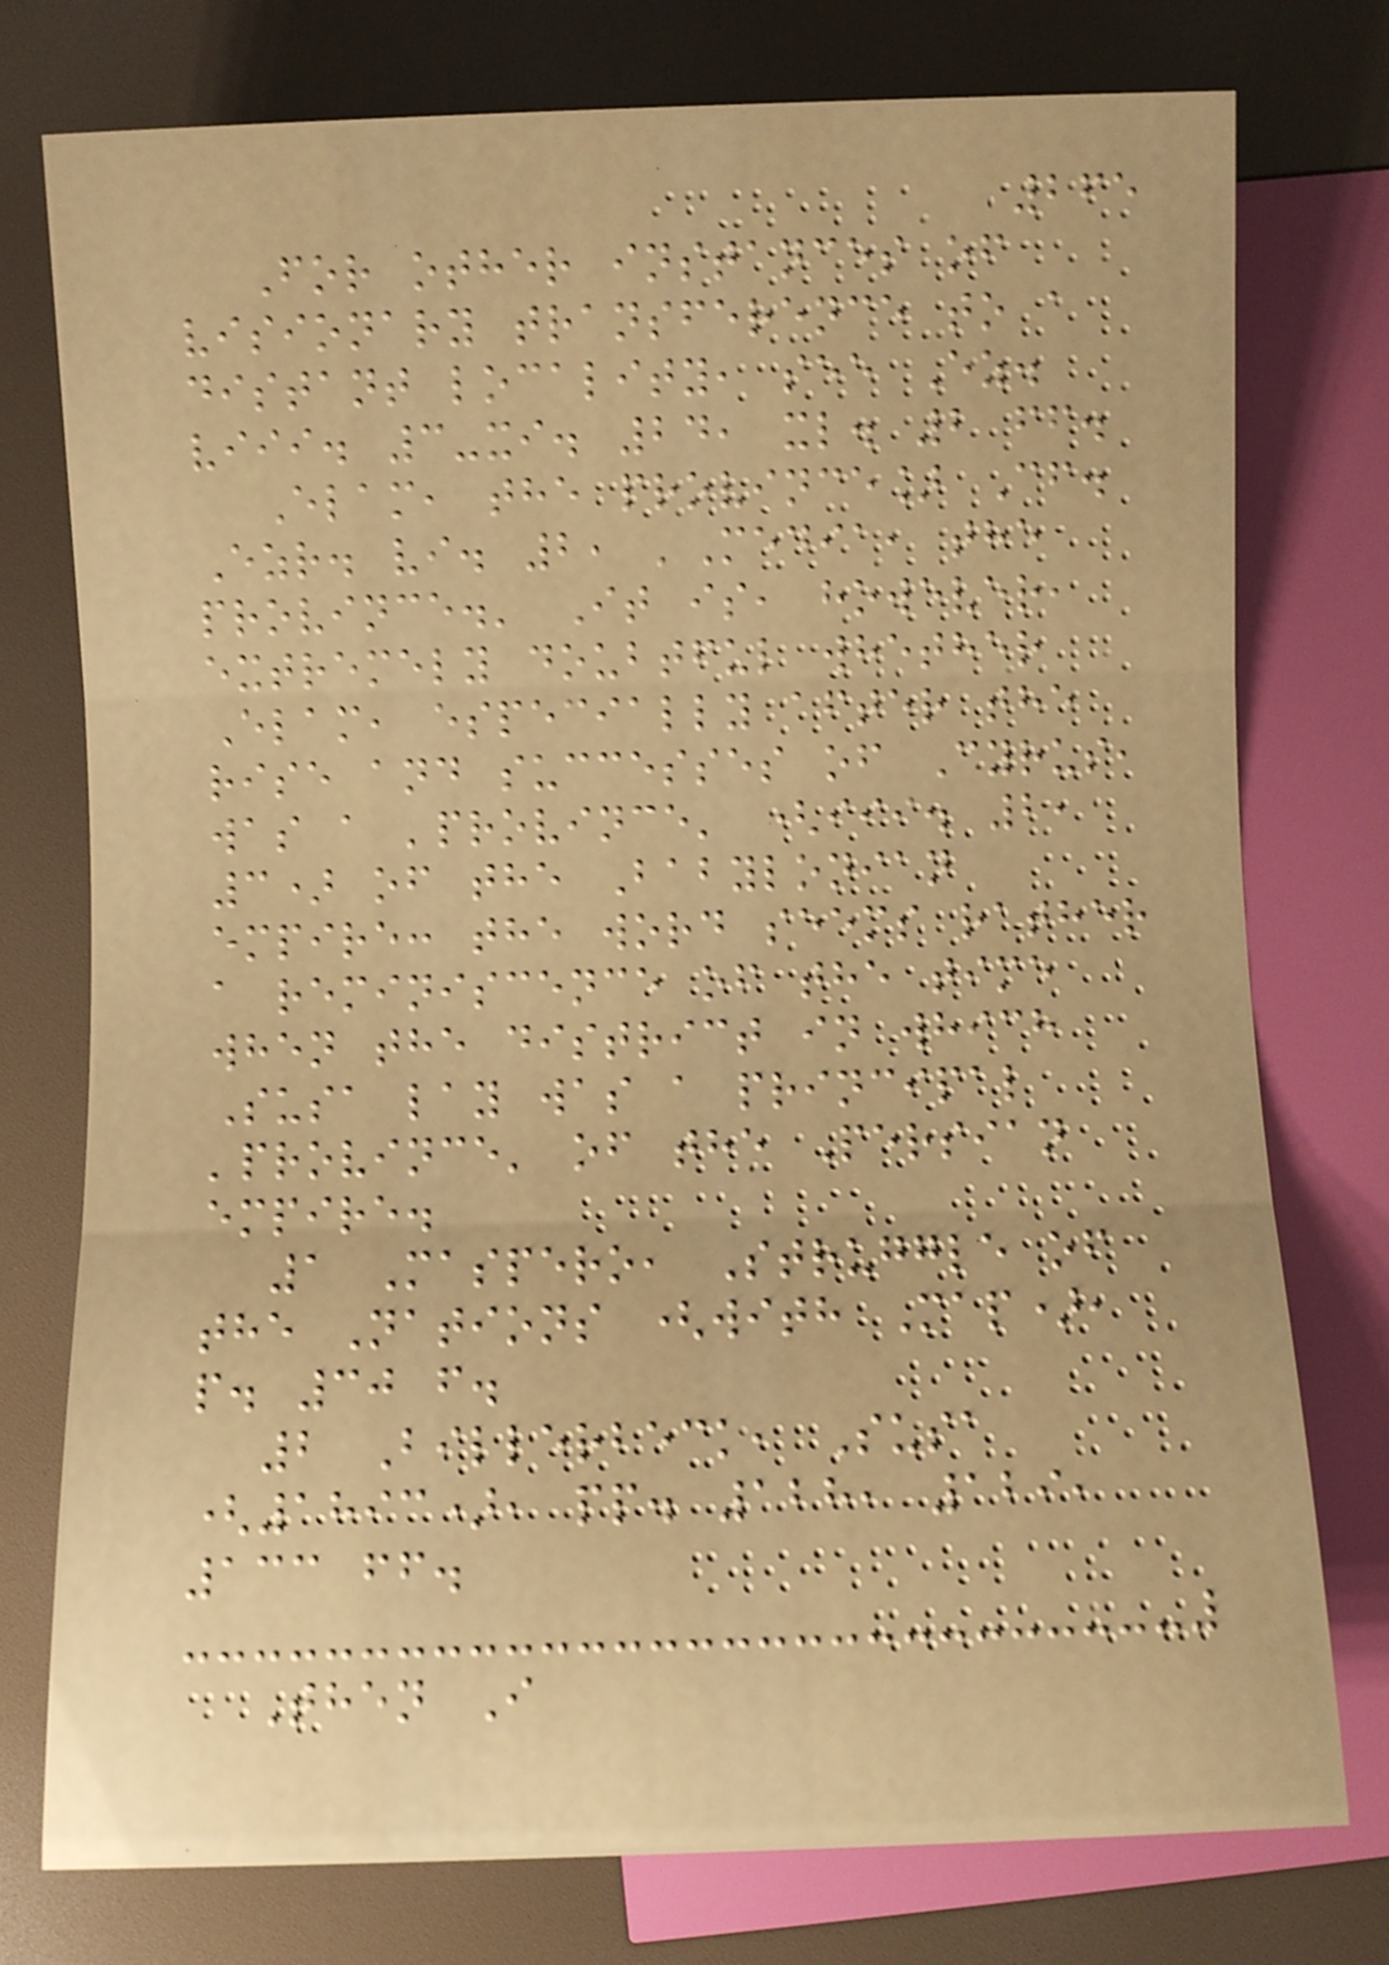265
For other instances of
visionary transference to a
distant locality, see Ez.
viii. 3-xi. 24, xl. 2 ff.
Elam, the province] Cf.
Ezr. vi. 2, 'Media, the
province.' It is, however,
extremely doubtful whether
Elam, especially after the
rise and successes of Cyrus,
was a 'province' (iii. 2,
3) of the Babylonian
empire: the word seems rather
a reminiscence of the time
when the district in which
Susa lay was a principal
'province' of the Persian
empire.
1 Maspero, Struggle of
the Nations (with Map),
p. 30 f.
2 Billerbeck, Susa
(1893), pp. 128, 129,
133 ff.
Then I
